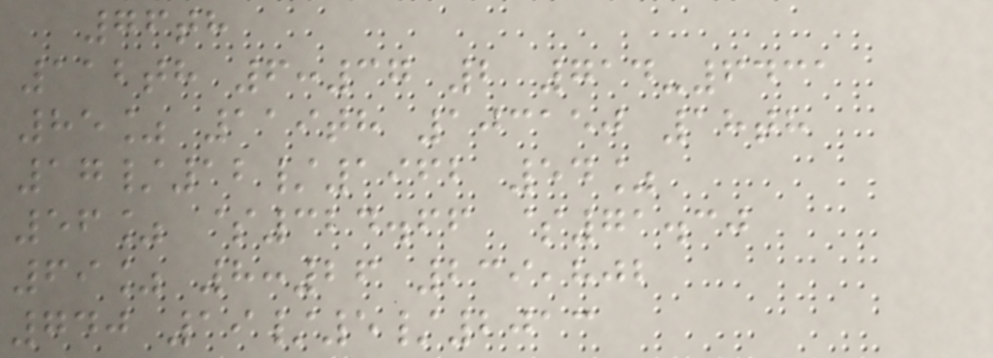76th
112th 6:37 2 714-6431
85% 119th 103150 18th
17/12/1962 54%
56% $324.66 $71.30
69% 8:26 239,802
740 19/5/2013
